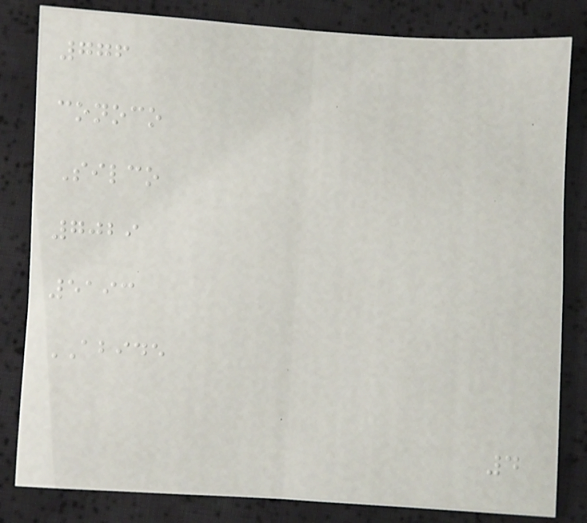776
conoco
Silco
7029
5193
ABIDE
4
